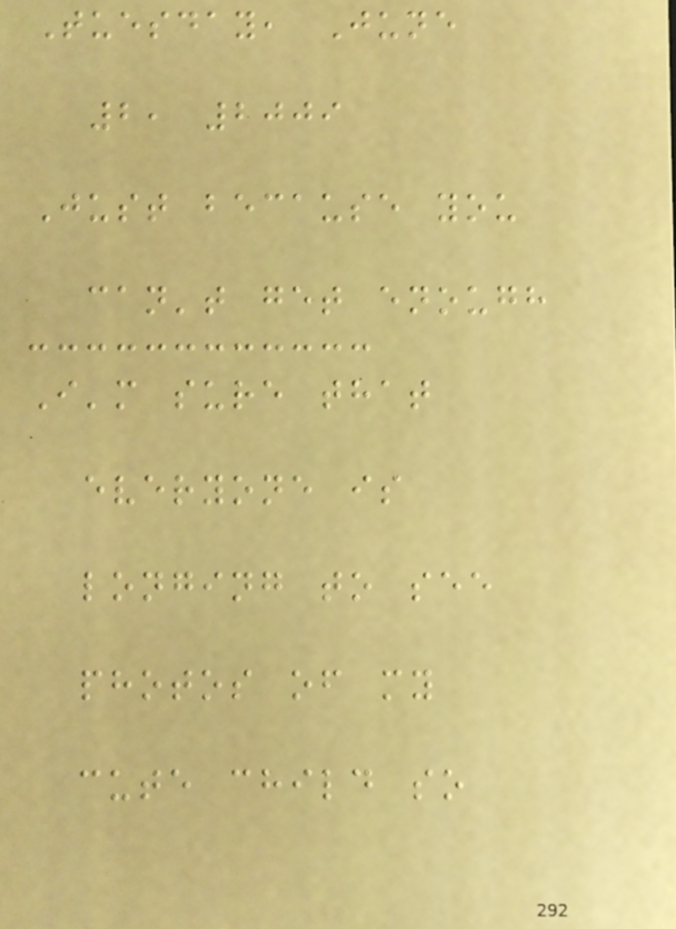Tuesday, June
2, 2009
Just because you
can't get enough
I'm sure that
everyone is
longing to see
photos of my
cute child so
